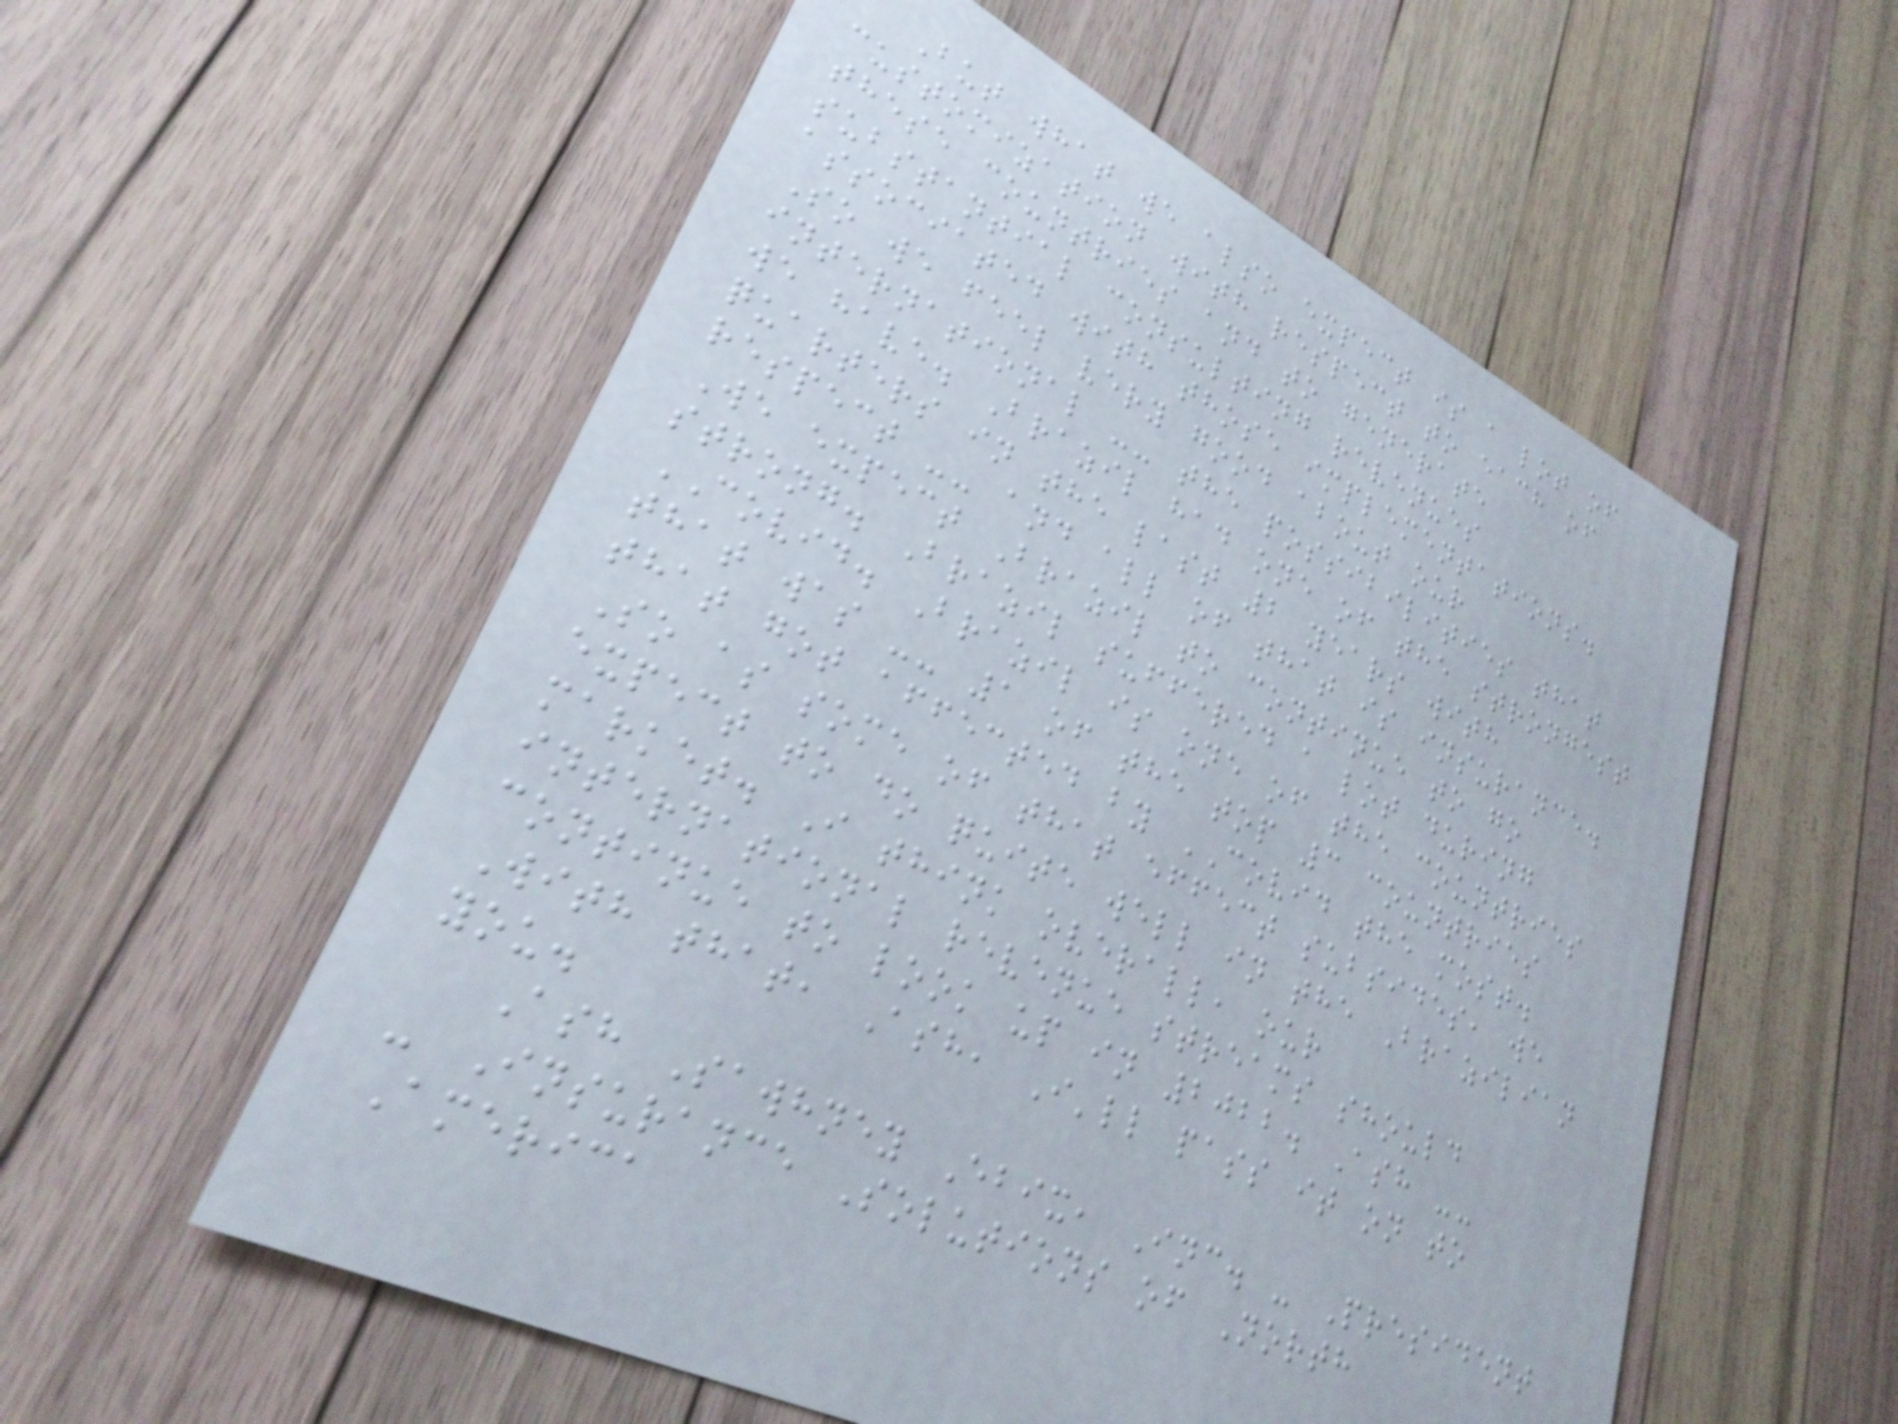But what we also expect is a lot of
customization with respect to each of
these countries and to generate
substantial consulting revenues
associated with those implementations.
So we feel very good about our
international -- the possibilities that
we have. Brazil had one of the strongest
quarters in the last 2 years with
respect -- and all of that is insurance.
We expect Brazil to continue to go
strong. Brazil suffered a lot during
COVID. Brazil is one of the countries
that was -- 1 of the top 3 countries
that got affected by COVID the most.
So as some of that effect subsides, we
expect to do quite well in the Brazilian
market. I think overall, our
international revenue streams should
continue to look up in 2022. Ash --
With that, Ash, I'll pass it on to
you.
Ash Sawhney Ebix, Inc. - President
- Insurance Solutions of North
America
